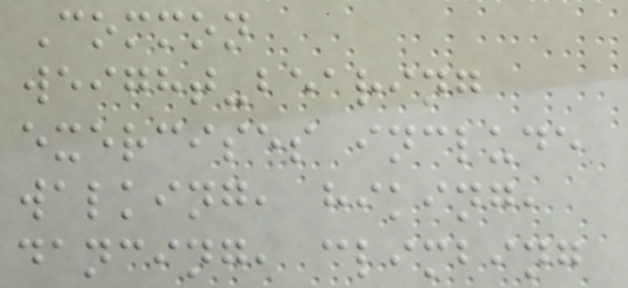Common
weight-bearing
exercises include
walking, hiking,
dancing, climbing
